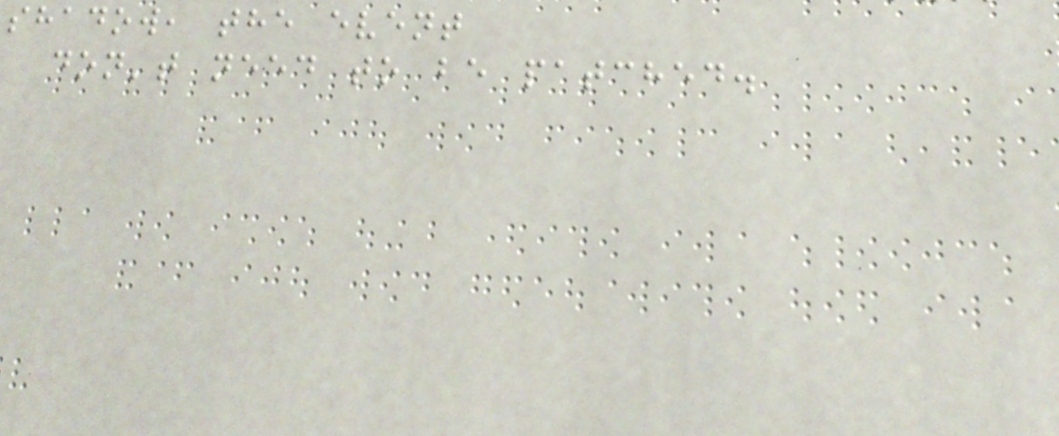shadow, the event
don't need to be patched.
